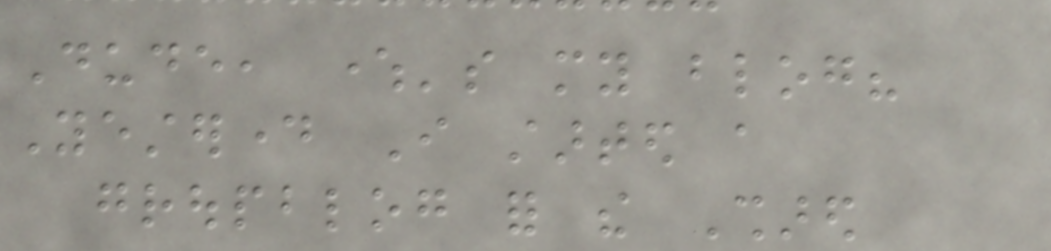Dude, where's my blog?
Yesterday I started a
groupblog for the Shared
